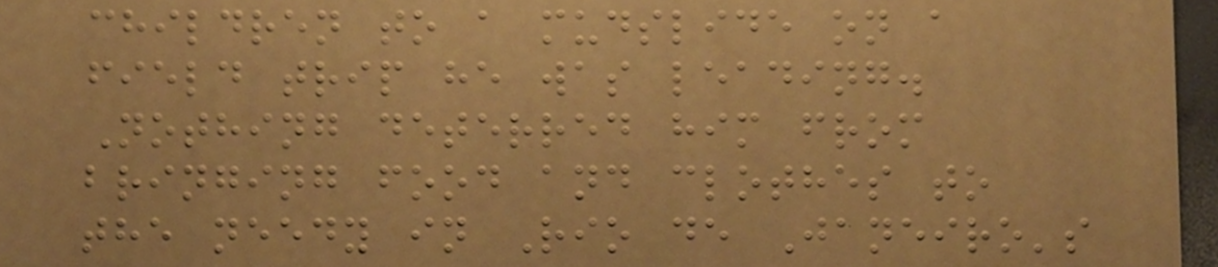children to a mudslide on a
field trip he was leading.
Nothing deterred him from
bringing food and clothes to
the needy in Rio de Janeiro's
